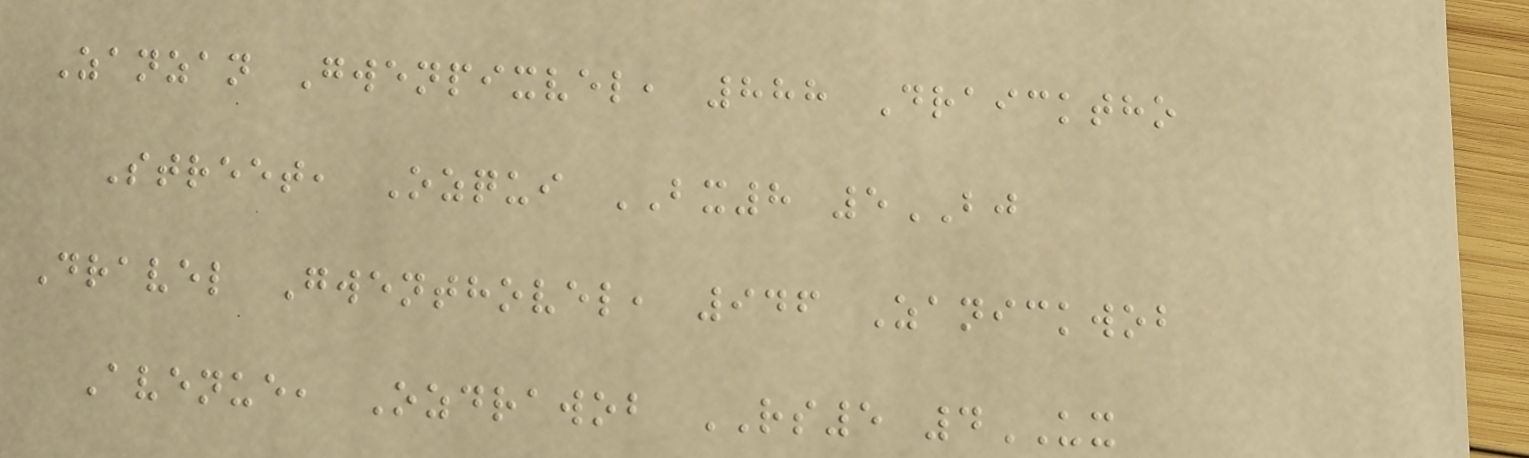Zanzan Gwenpixvel, 888 Draicktho
Street, Ozqui BX8 5BJ
Dravel Gwenthovel, 946 Zanickwob
Avenue, Ozdrawob RS5 4UX
